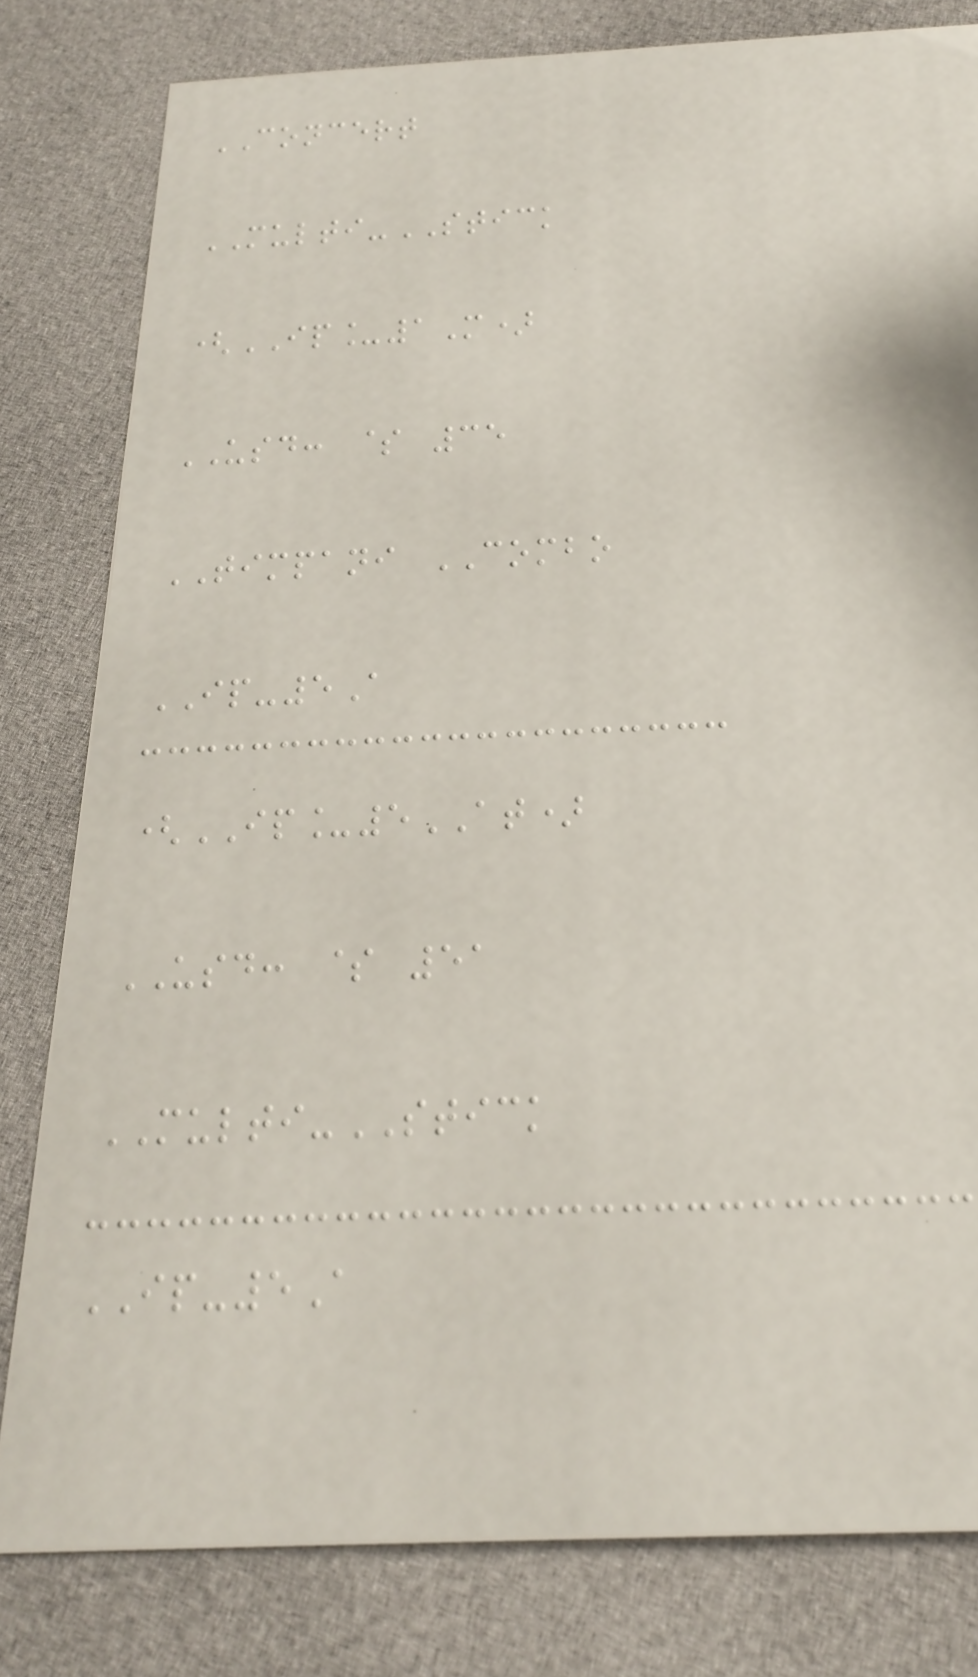CONCERT
MULTI-STICK
(IP_1M)
USD: $ 35
TIMPANI COMBO
IP-5A
(IP_5AT)
USD: $ 51
MULTI-STICK
IP-5A
